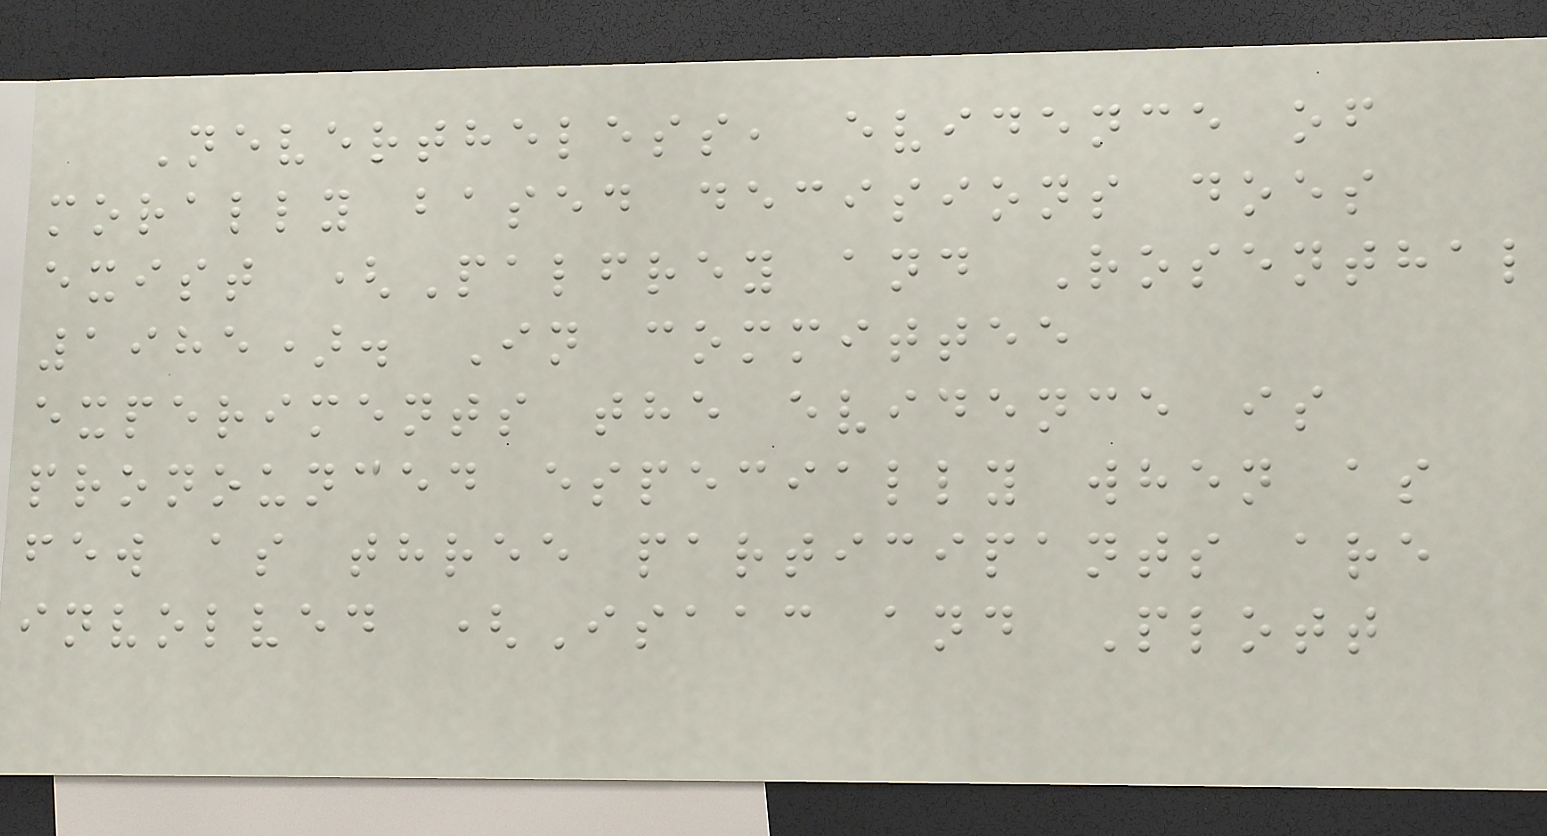Nevertheless, evidence of
morally based decisions does
exist (Palfrey and Rosenthal
1985). In committee
experiments the evidence is
pronounced especially when as
few as three participants are
involved (Isaac and Plott
